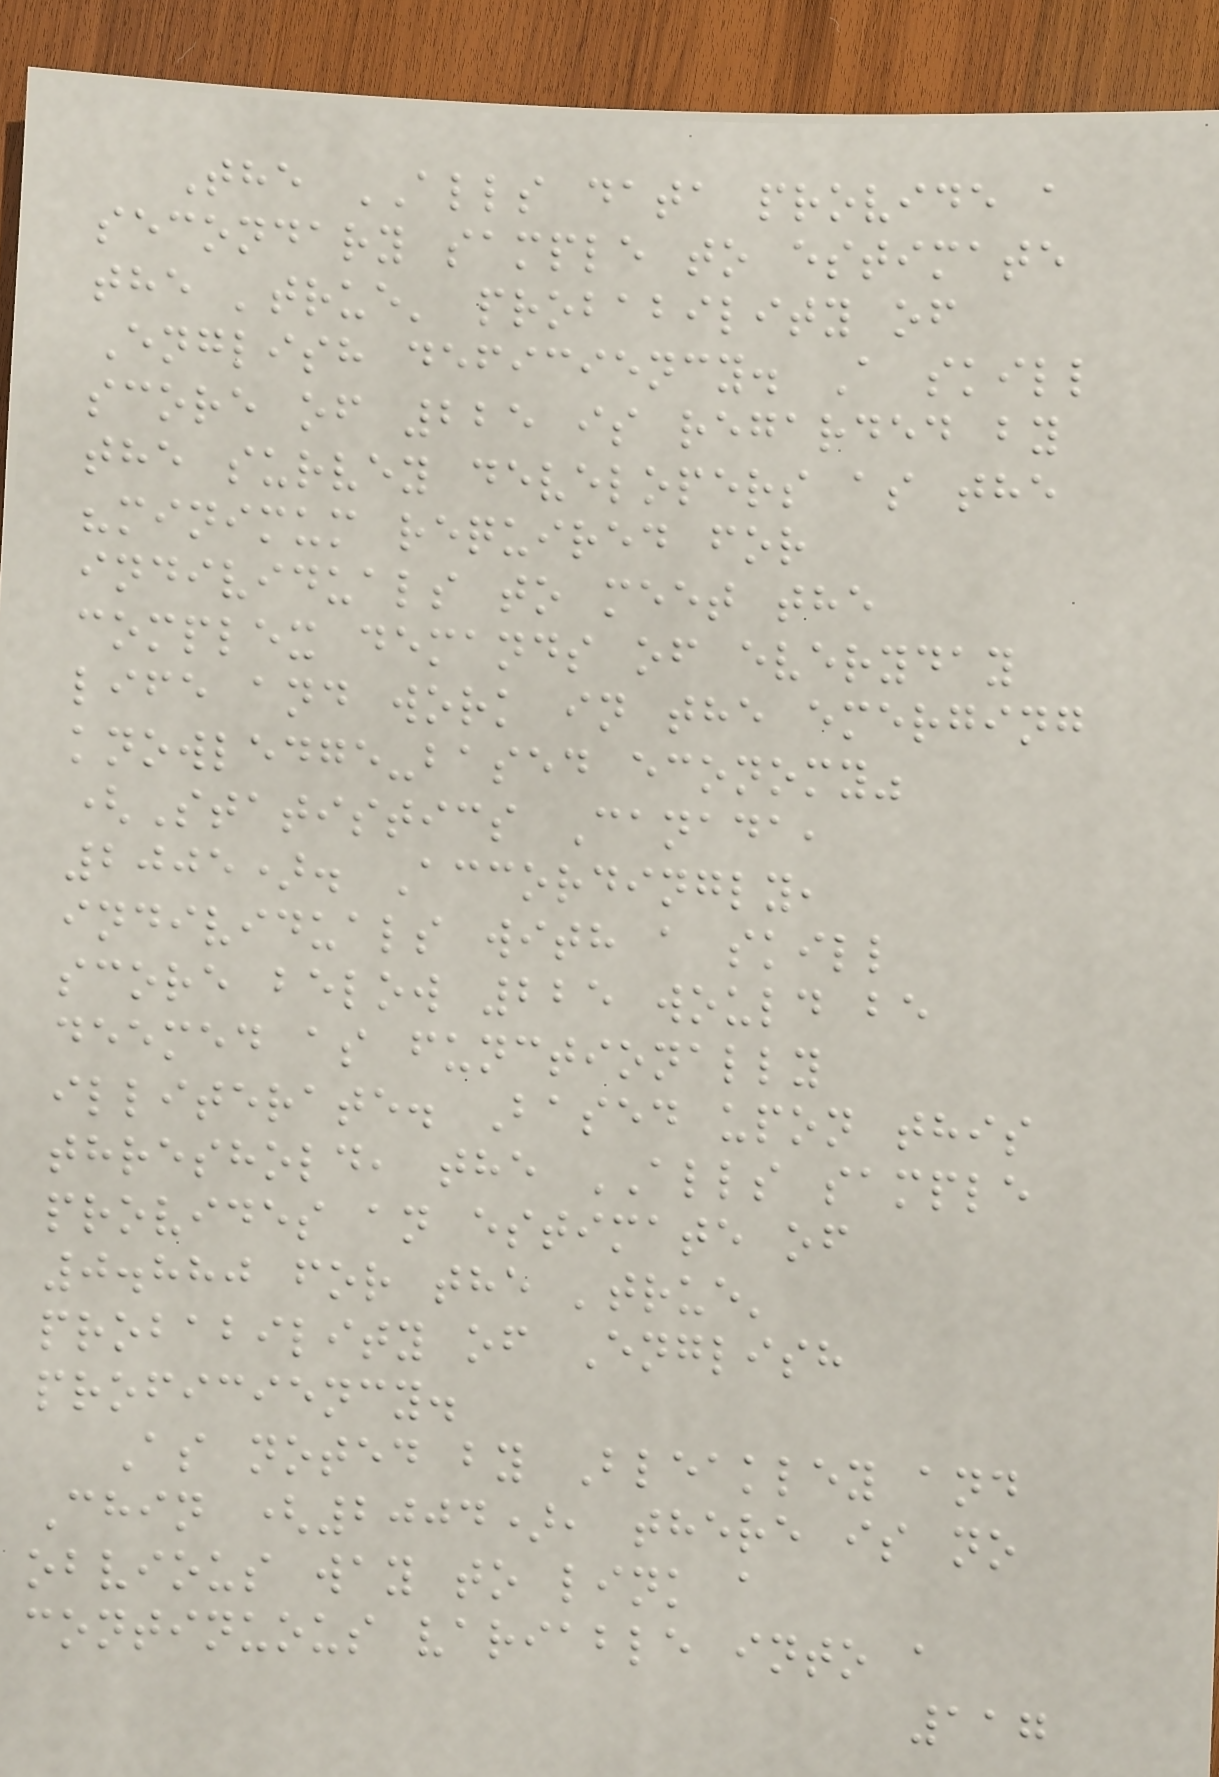The ALLS data provide a
secondary sample to estimate
the 'true' probability of
English deficiency. A skill
score of 225 is regarded by
the survey developers as the
"minimum required for
individuals to meet the
complex demands of everyday
life and work in the emerging
knowledge-based economy"
(Statistics Canada,
2005). Accordingly,
individuals with a skill
score below 225 would be
deemed as functionally
illiterate. Based upon this
threshold, the ALLS sample
provides an estimate of
0.880 for the 'true'
probability of English
proficiency.
As noted by Bleakley and
Chin (2004), there is no
obvious way to link a
continuous variable into a
117
